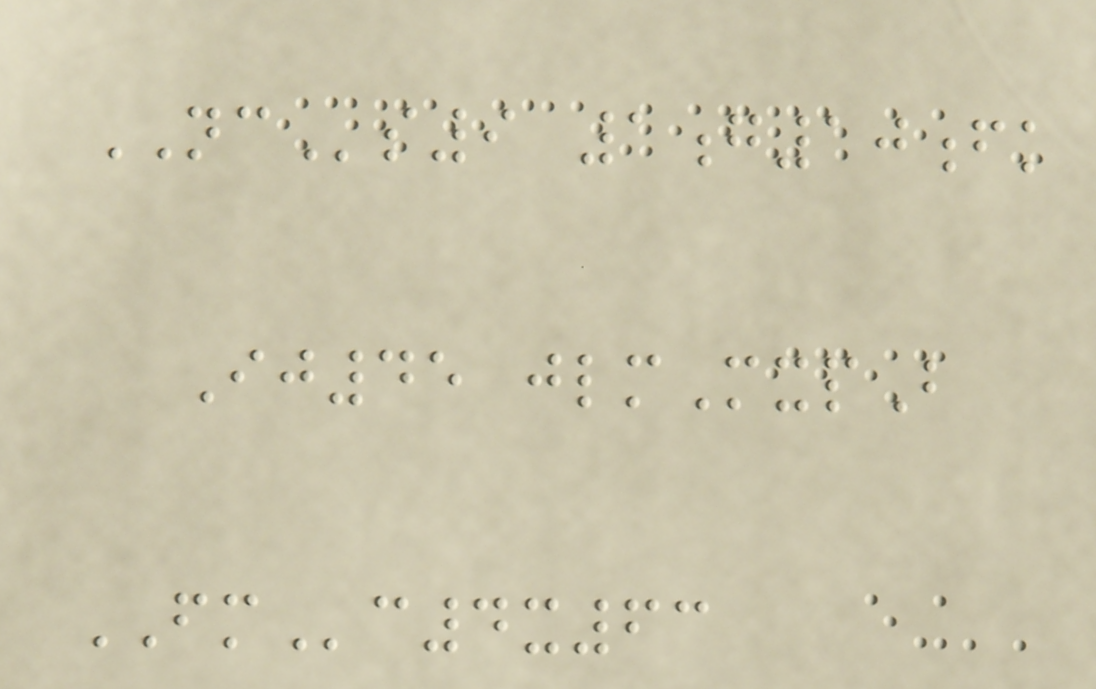NCs9 1g10fk
Ij45 jlmMxpB
FMc4x63
